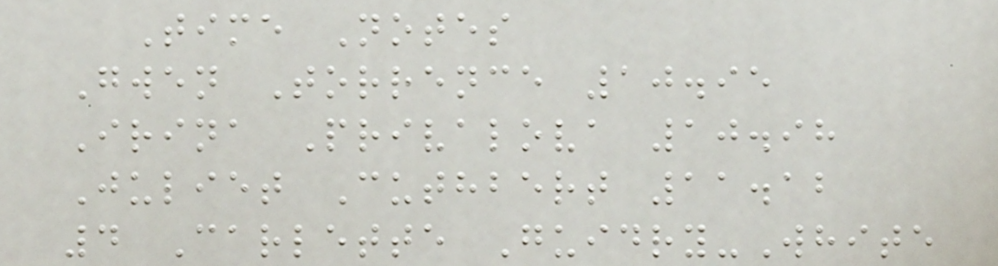Time Notes
Gwen Torrence 10.95
Irina Privalova 10.98
Juliet Cuthbert 11.12
4 Carlette Guidry-White
